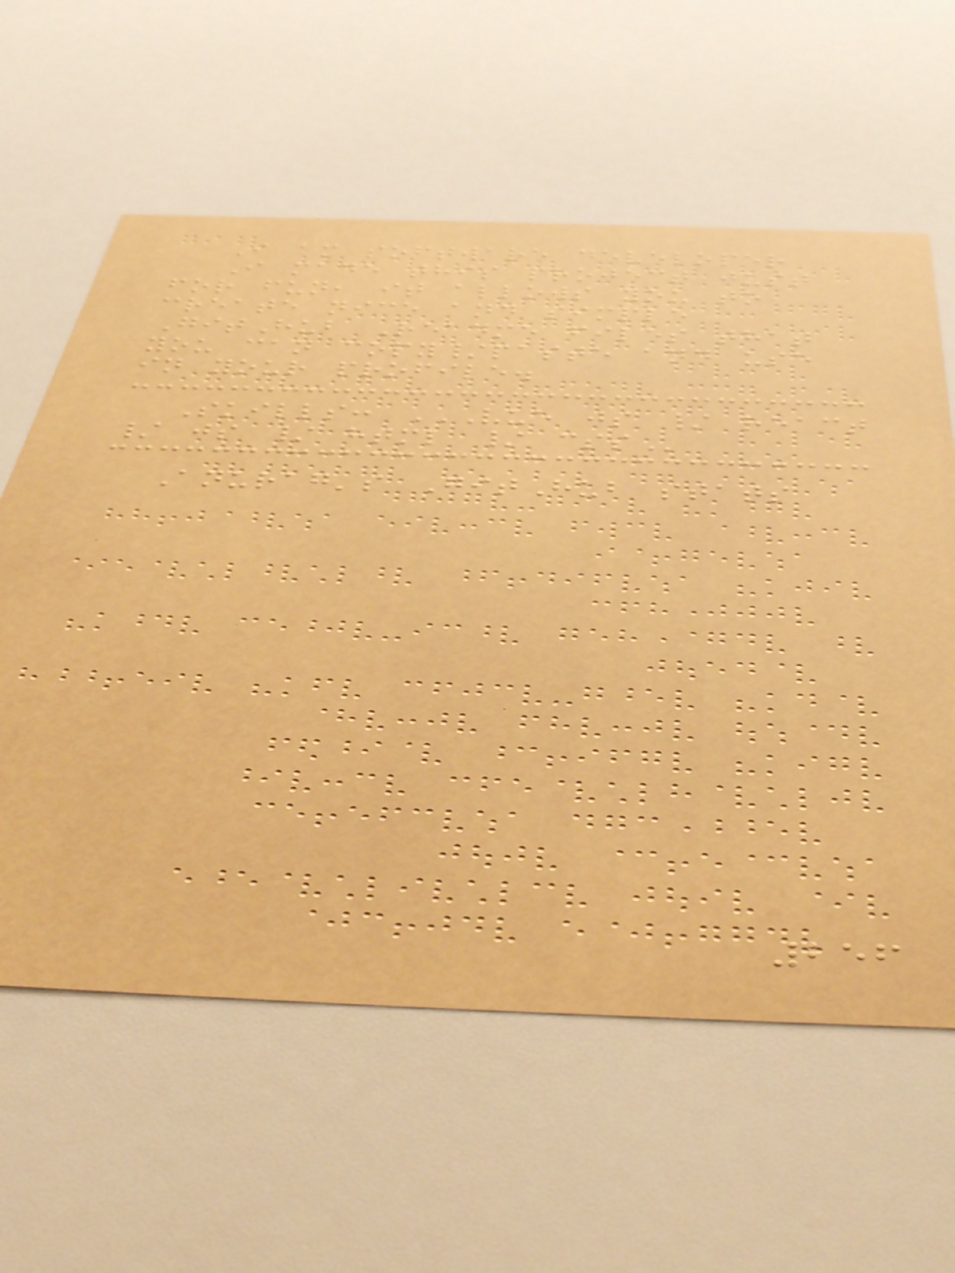I am software developer
I made this project just
for fun, it allows you to
create nice and simple
GitHub Readme files that
you can copy/paste and use
in your profile.
Skills: VUE JS / REACT
/ JS / HTML / CSS
Anurag's GitHub stats
256
